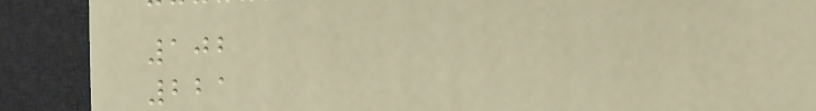102
221
